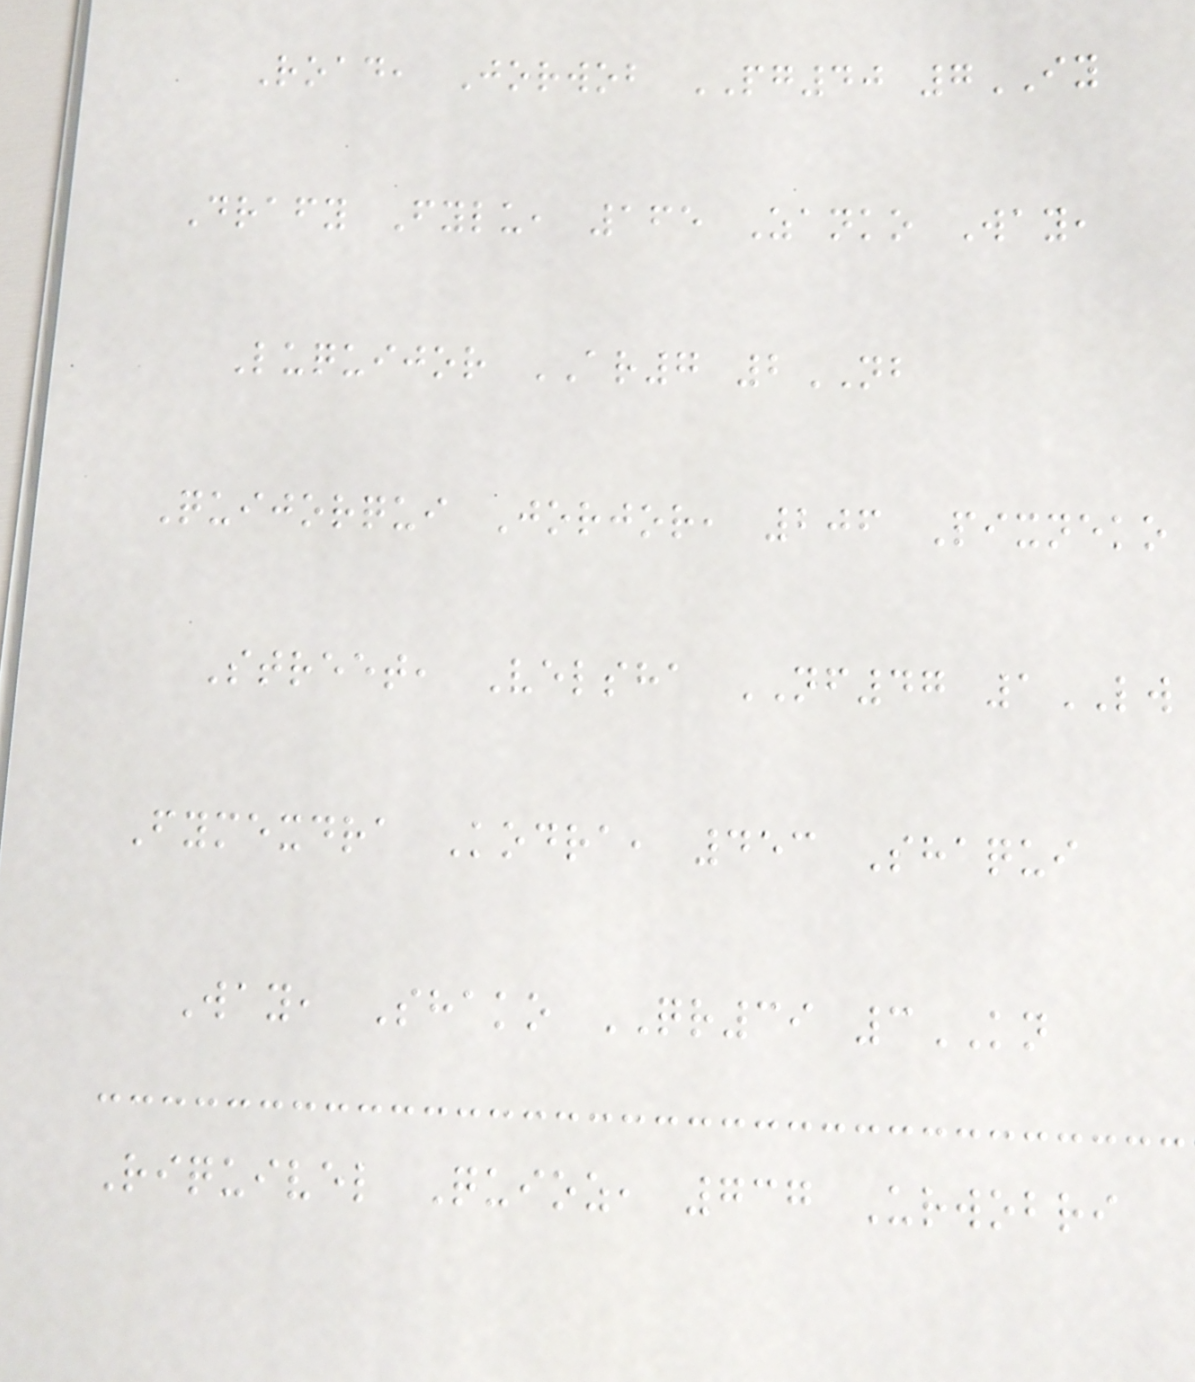Road, Jorwob PG40 7IY
Drafy Fylu, 165 Zanko Way,
Luquijor AR7 2NB
Quijorqui Jorjor, 206 Pixneko
Street, Velsha NF47 1LW
Fymexdra Kodra, 453 Shaqui
Way, Shako QR39 3KN
Riquivel Quioz, 737 Urwobri
